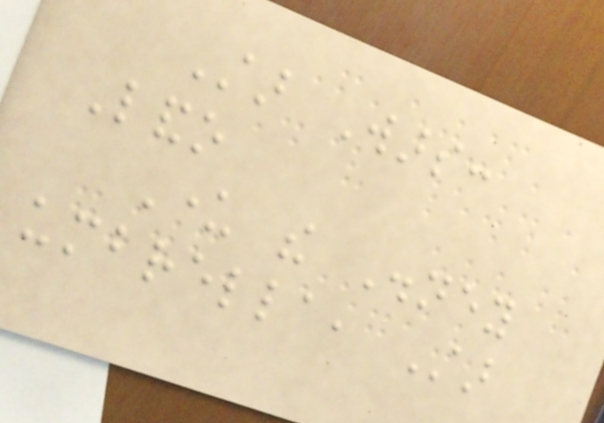Star Wars:
Lando
Under the Disney
umbrella, Star
